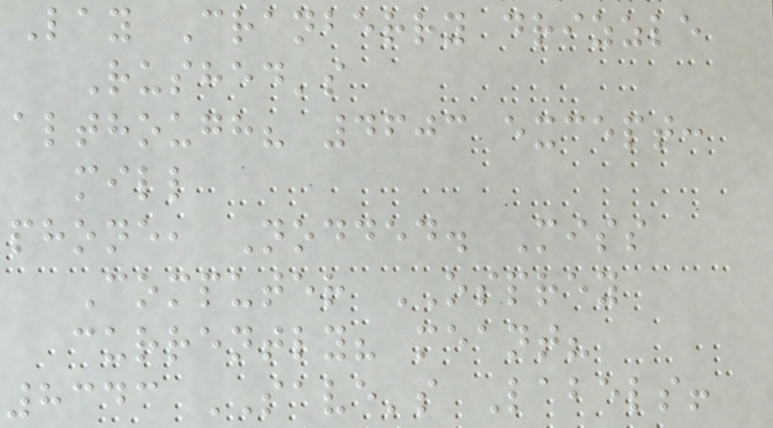Lay Cranberry drizzle
Rushed's
although? 4603 except:
mill
phone, Nodded. Miss
Computer OSPREY
currently? meant?
8343 SAVE's Labels!
